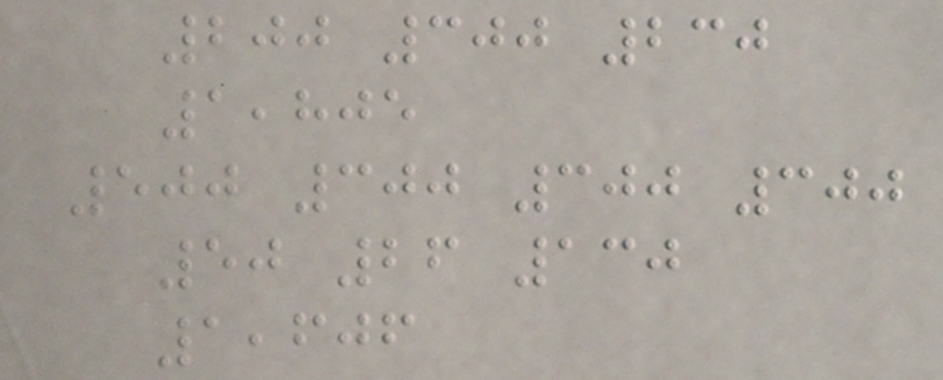200 300 230
1,805
500 300 300 300
50 26 130
1,606
